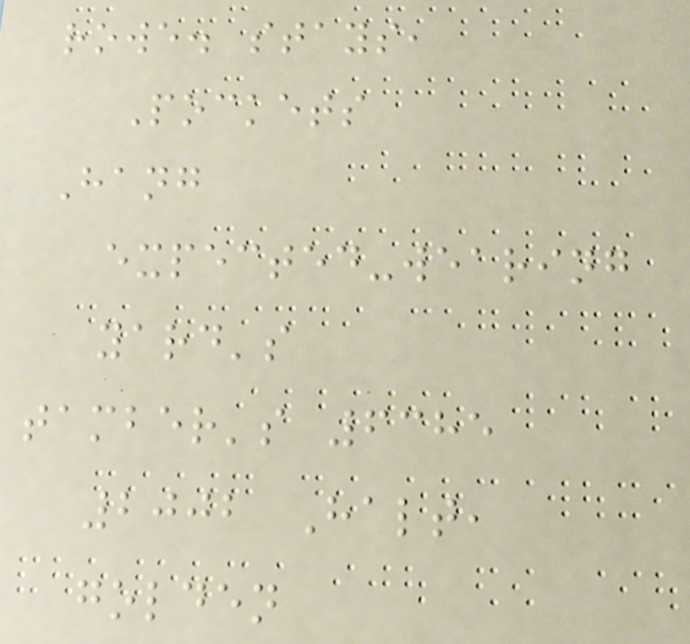rowe. stays,
Pockets
Hang
expected-wearing
yard's
tamber's 6385
2002 Halt,
golden
